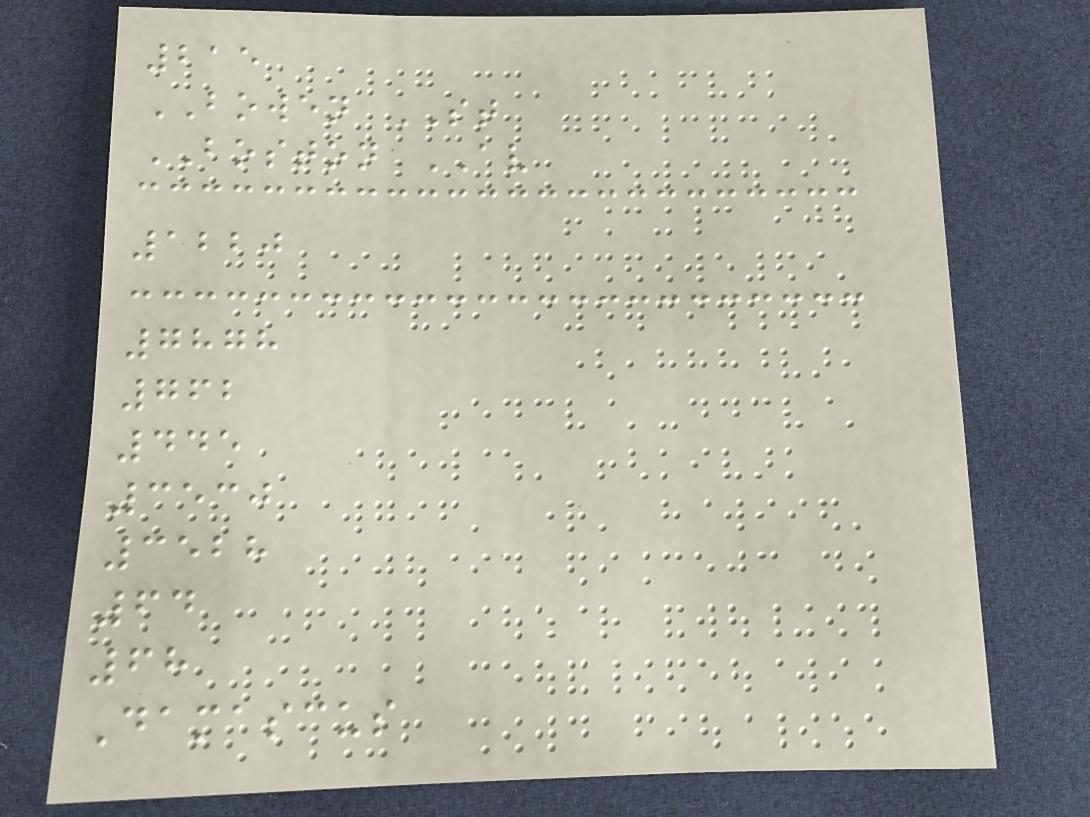215
BOWEN ST
BOSTON AV
1220
7878
762
445
3530
3528
64
68
Damascus
